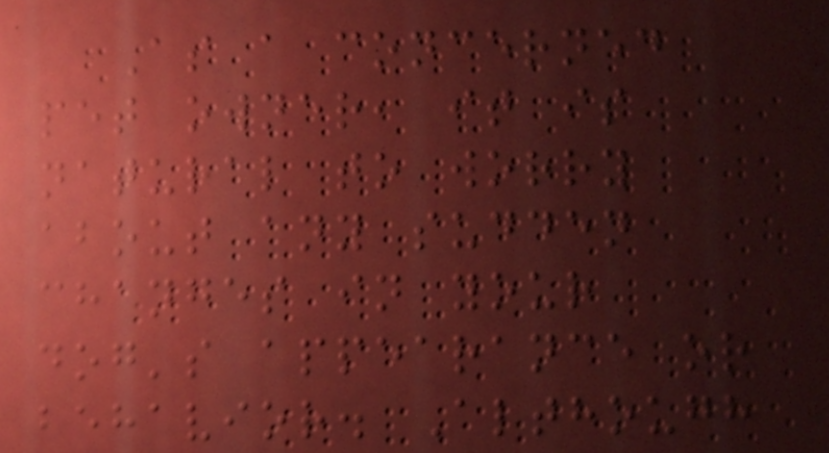As a concerned
pet owner, it is
natural to worry
about any sudden
changes in your
dog's appearance or
behavior. Although
